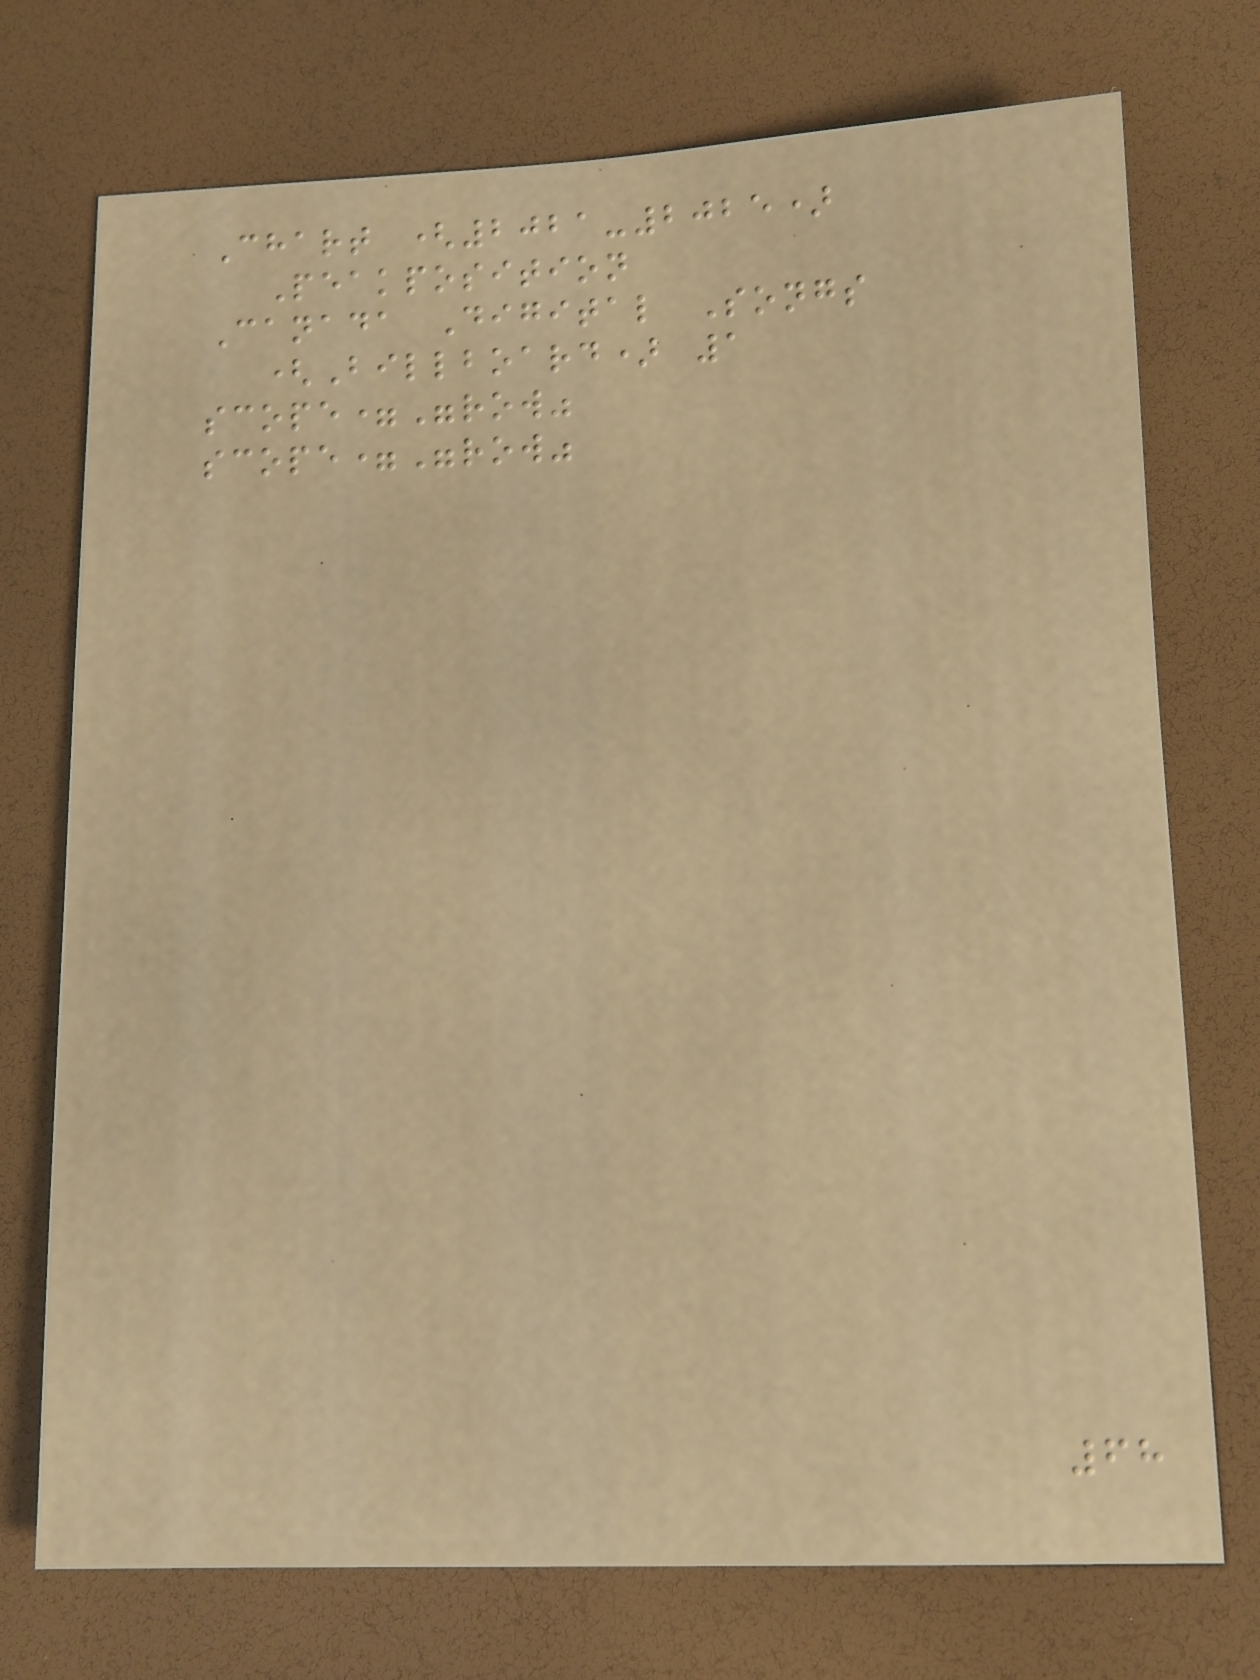Chart (2021-2025)
Peakposition
Canada Digital Songs
(Billboard) 1
scope="row"
scope="row"
68
